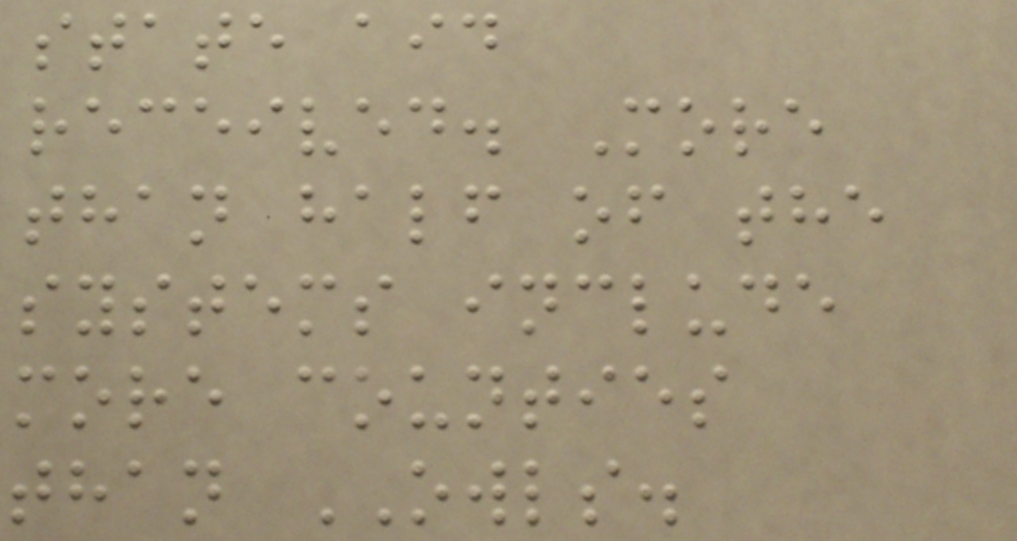state aid
received. More
than half of the
systems include
more counties
than OWLS.
